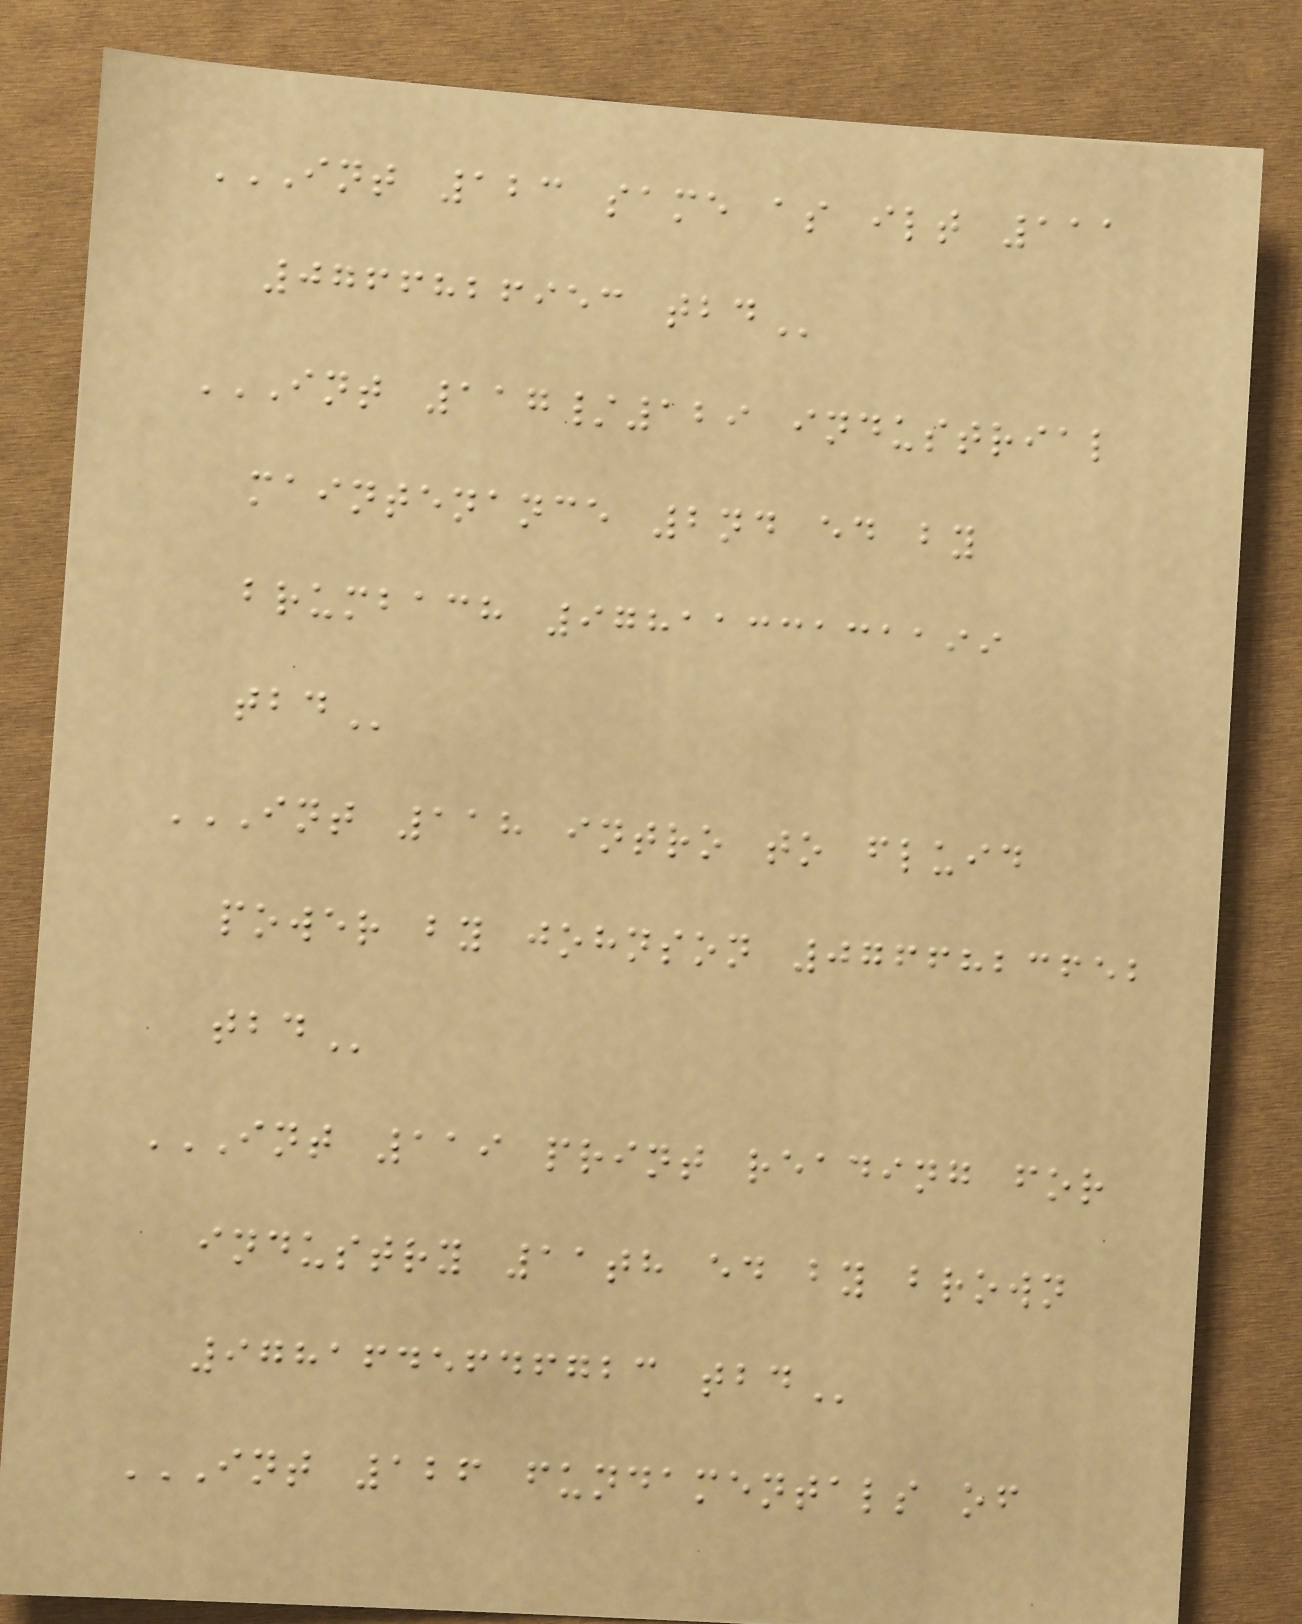INT 123 SAME AS ILT 111
0766826953 TBD
INT 117/129 INDUSTRIAL
MAINTENANCE 2ND ED BY
BRUMBACH 9781133131199
TBD
INT 118 INTRO TO FLUID
POWER BY JOHNSON 0766823652
TBD
INT 119 PRINT READING FOR
INDUSTRY 11TH ED BY BROWN
9781645646723 TBD
INT 126 FUNDAMENTALS OF
